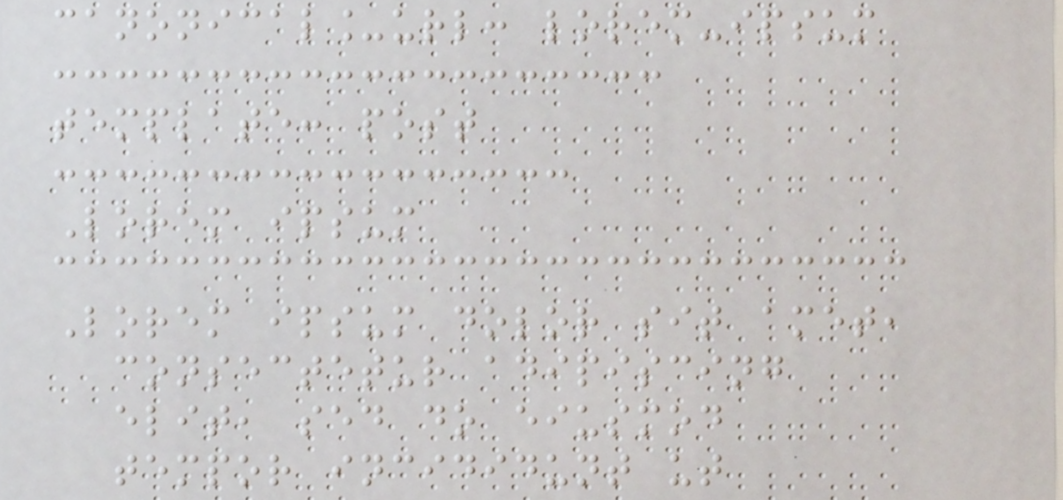canonical_url: lorem-ipsum
template: post
Lorem ipsum
Lorem ipsum dolor sit amet,
consectetur adipiscing
elit, sed do eiusmod
tempor incididunt ut
